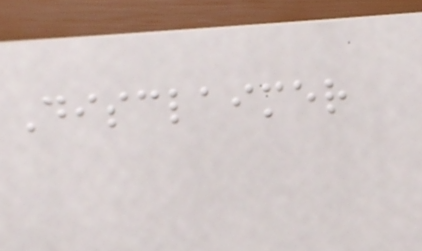Disclaimer
